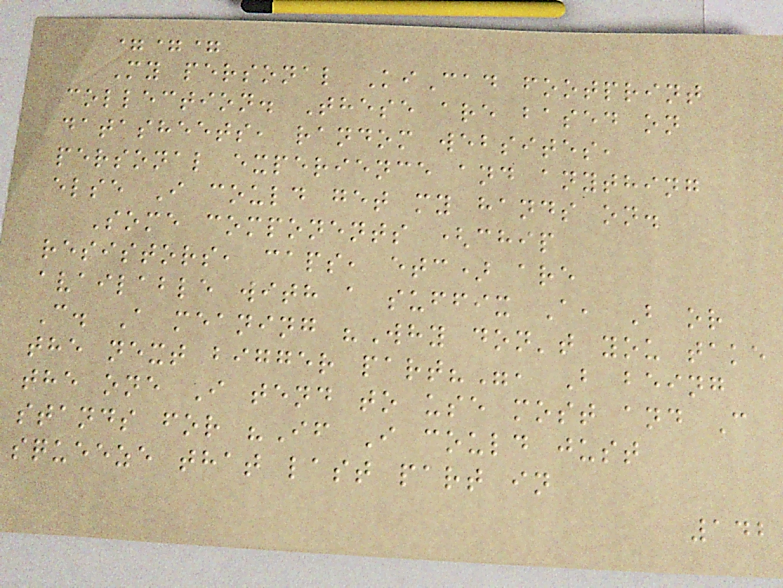===
My personal KiCad footprint
collection. These are based on
datasheets, random websites,
personal experience and anything
else I could get my hands on.
Some components (chip
resistors, caps, etc) are
available with a suffix A, B or
C. A meaning "Why don't you take
the next bigger part?", B being
the one I tend to use most and C
stands for "If I could just
squeeze that last part in
142
